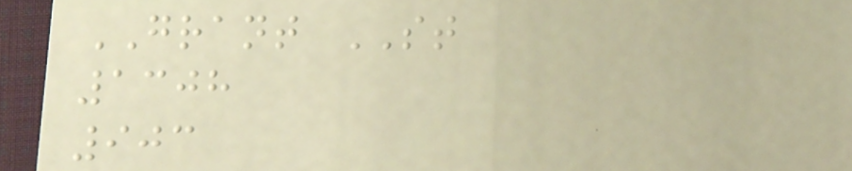GRANT ST
1308
903
